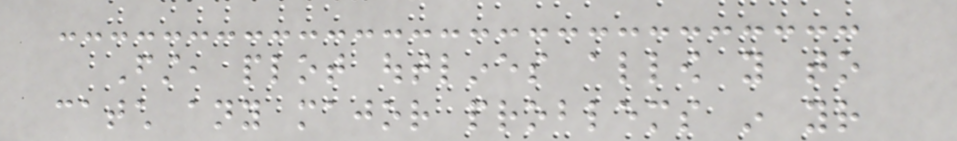First, plot outlines allow you to
catch any major problems in your
